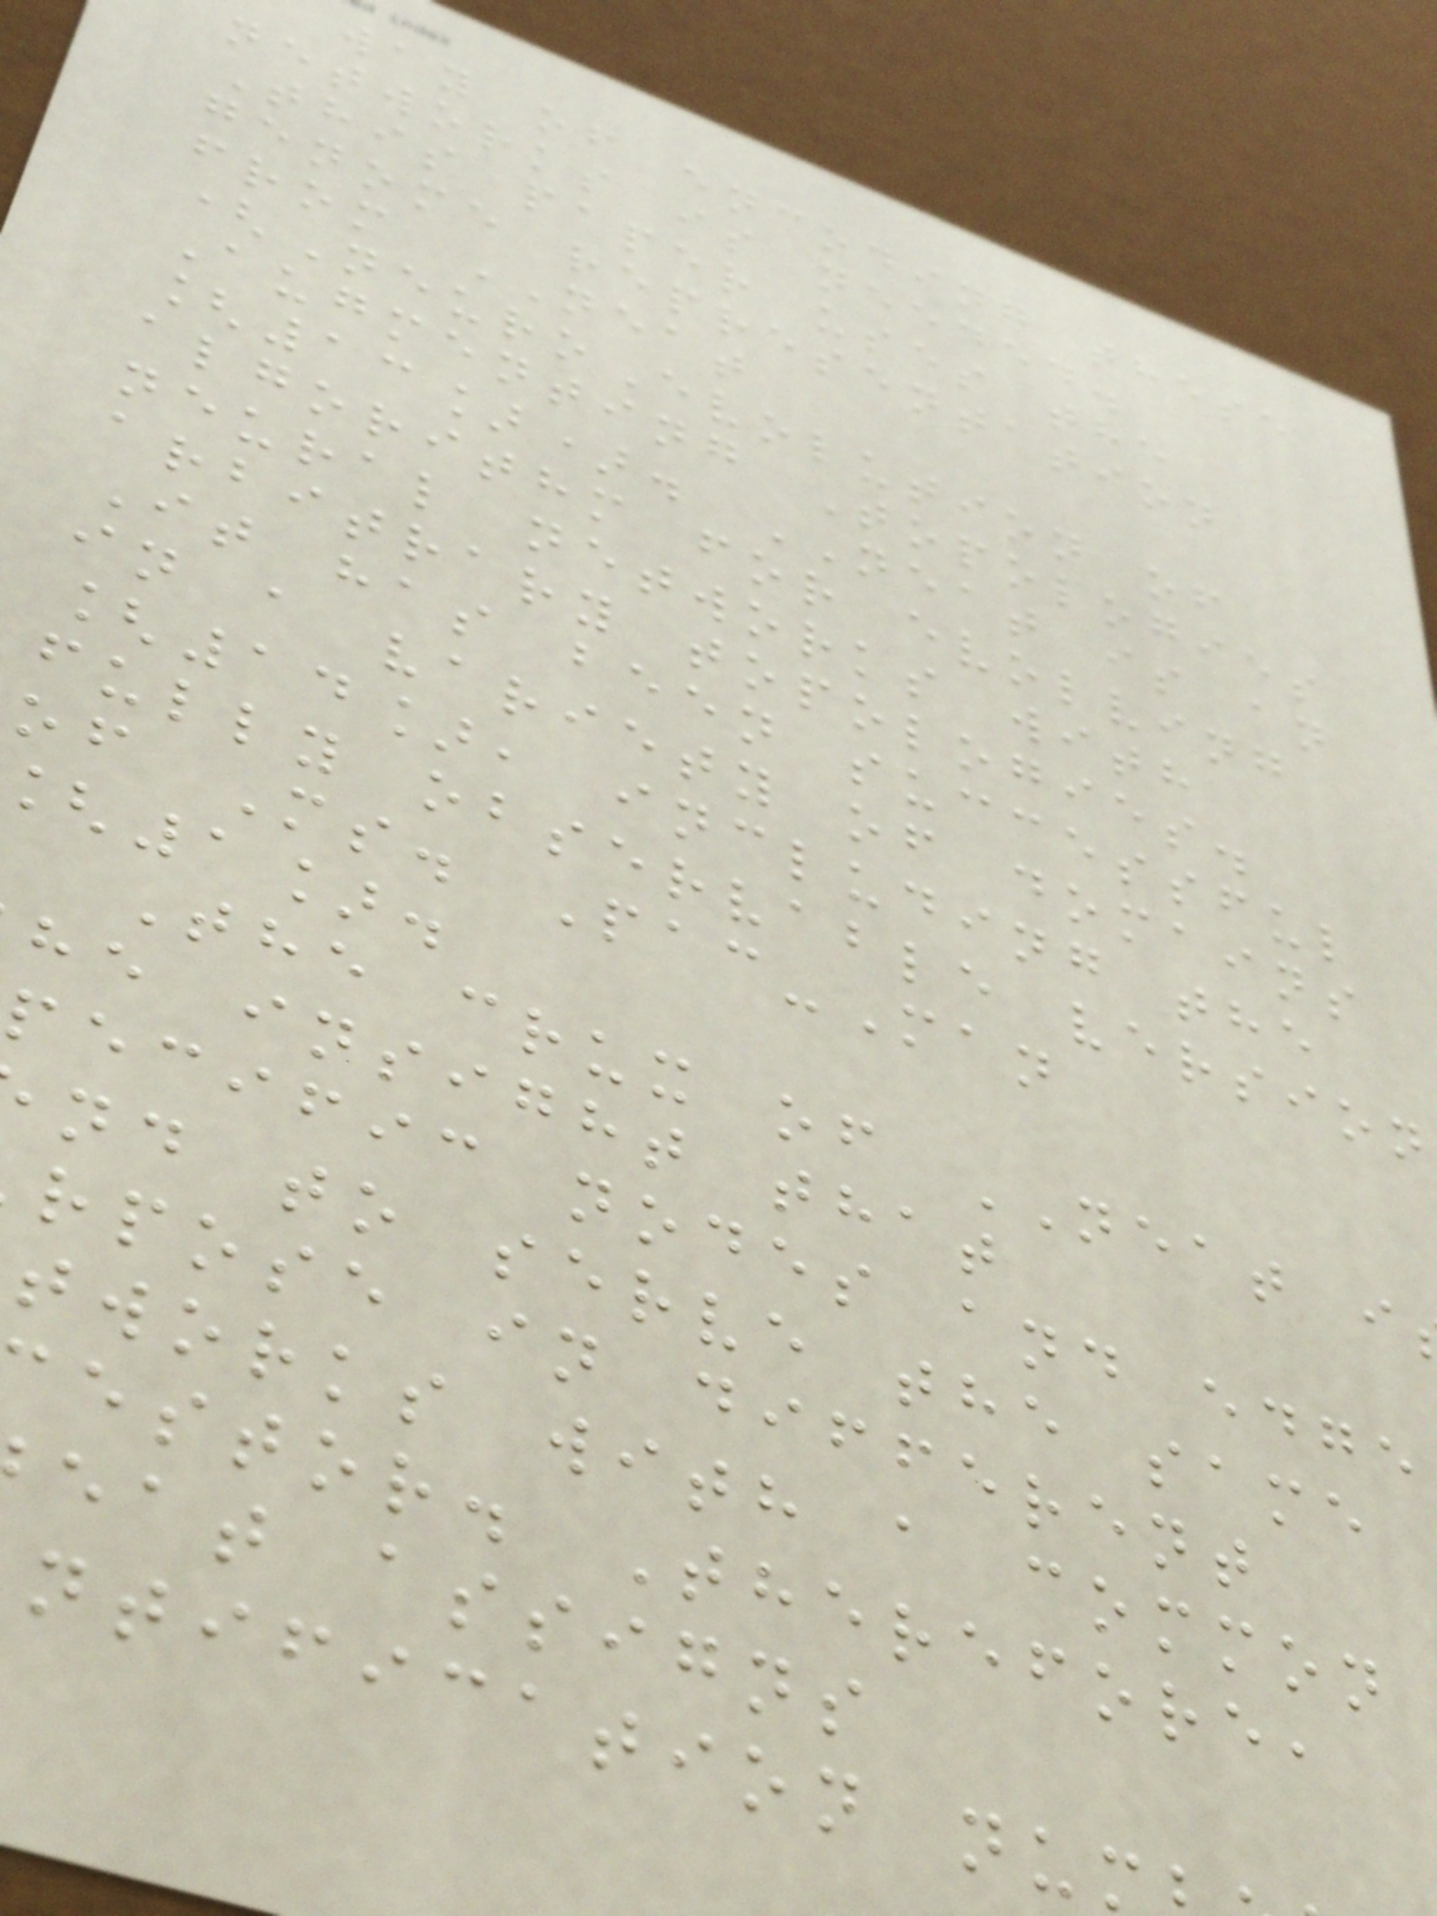way of encoding these
networks is needed.
This paper uses the
genome representation
from NEAT
(NeuroEvolution of
Augmenting Topologies
[13]). NEAT is an
algorithm for evolving
neural networks with
arbitrary topologies.
It has been successful
in a variety of domains
[14], including the
fully observable version
of Ms. Pac-Man
1].
The crux of NEAT i
he insight that
pecific nodes and edge
nd to serve the same
rpose in different
tworks with a common
estor. Therefore,
eat assigns
ntification nu
